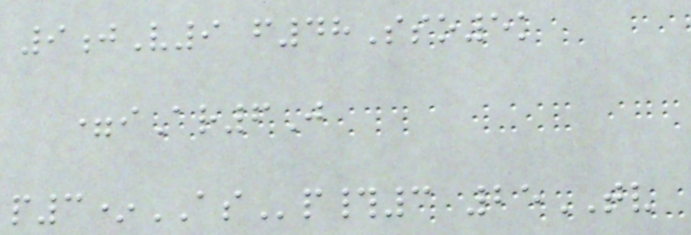9jV9 f48Sso5k
=iAr6J
p3*ASp#3 25TV
